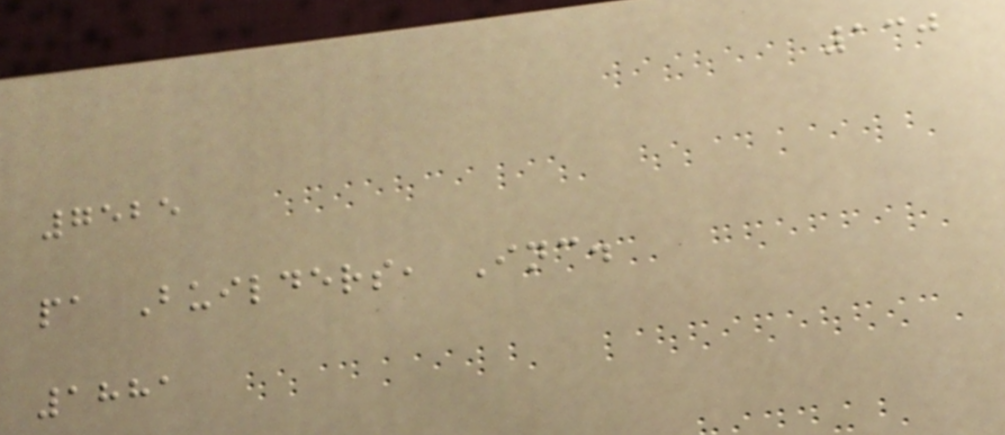130
7525
pa Builders, Inc.
1881
